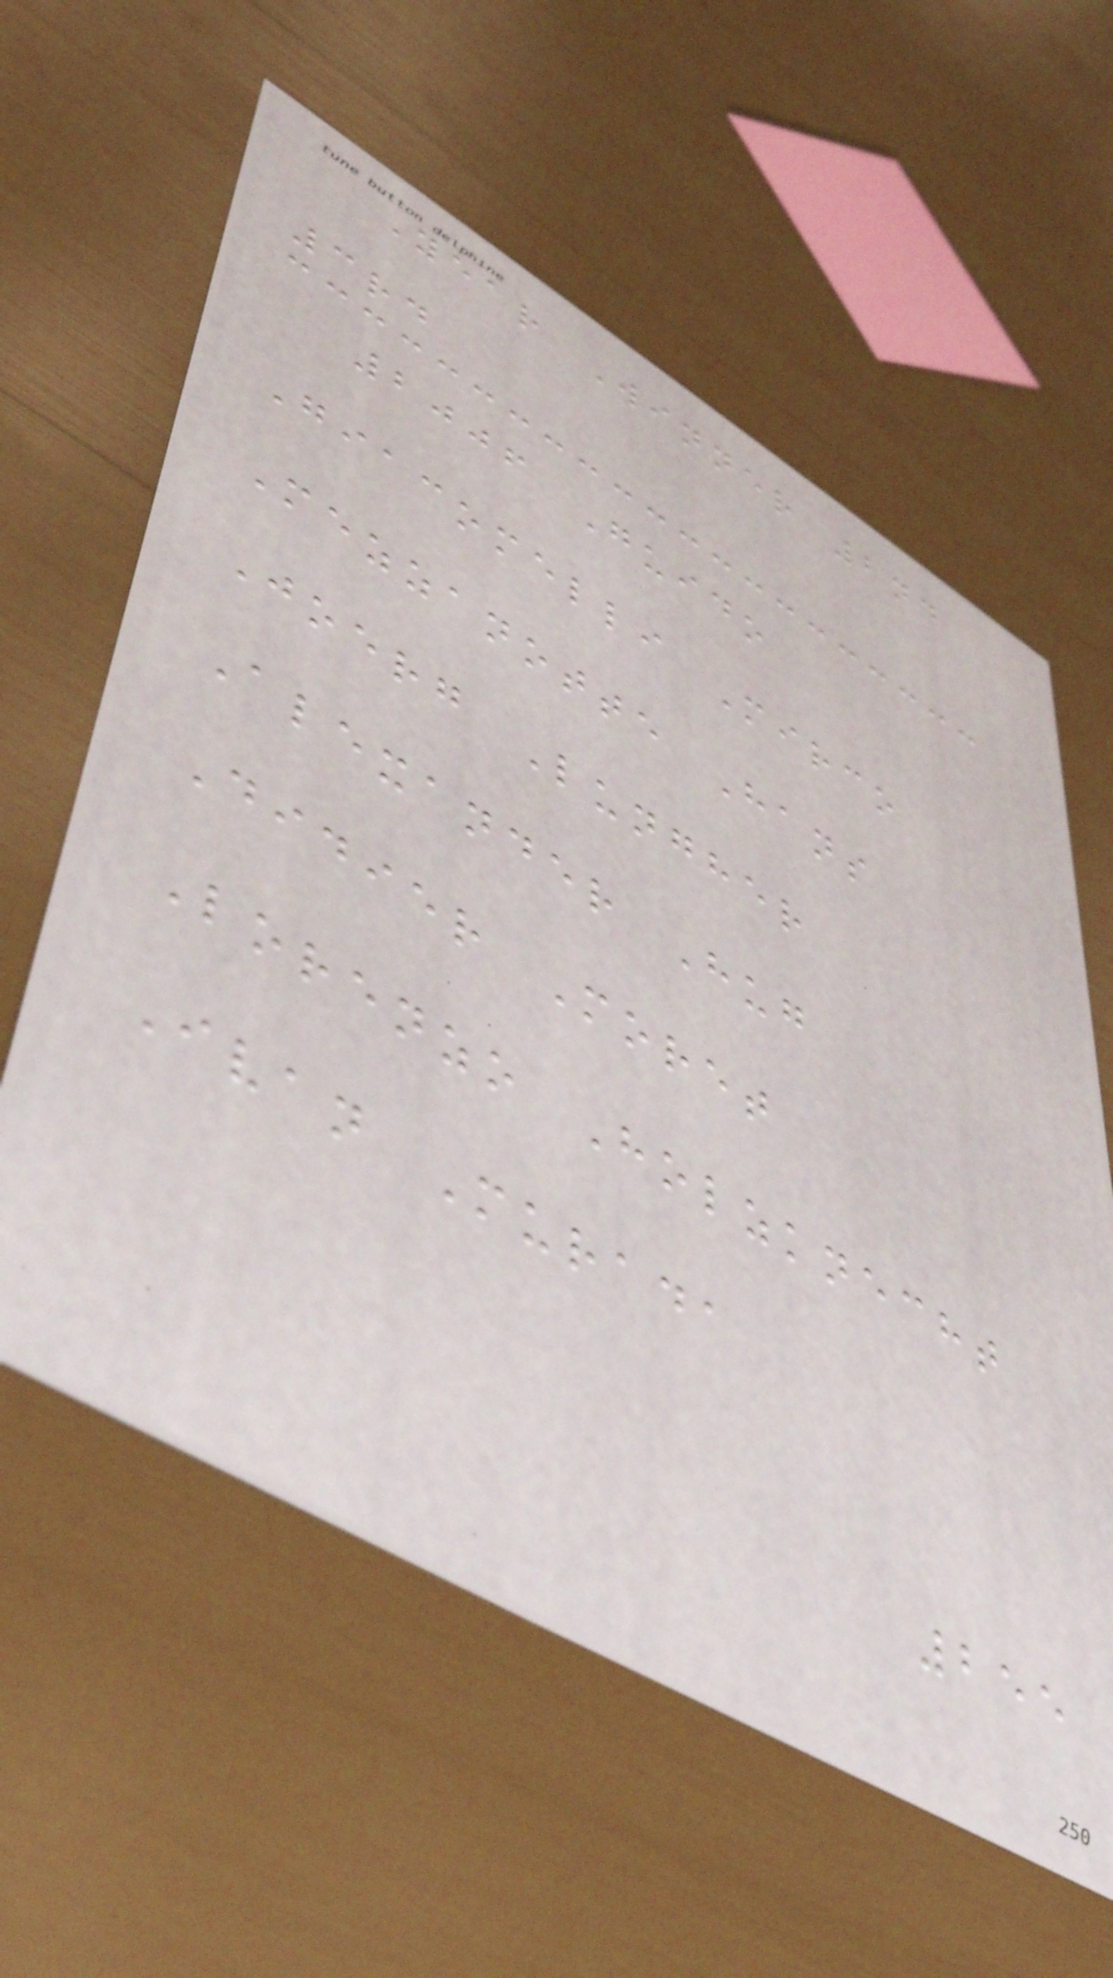Year Winner 2nd
3rd
2006 Guido
Giacomelli Mirco
Mezzanotte Hans
Joerg Lungher
Alexander Hug
Didier Moret
Lorenzo Holzknecht
Ivan Murada
255
